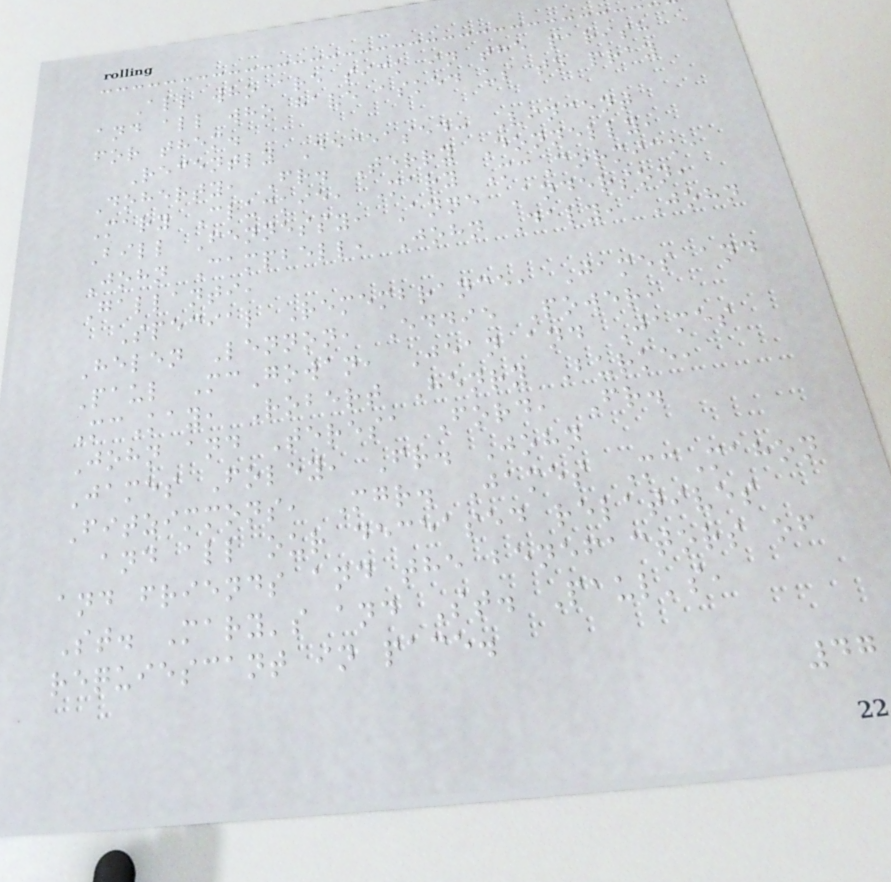All who are sick in the parish
and all who have asked us to pray
for them.
Recently Deceased: Vincent
Doherty, Fr. Terry Donnelly,
Mary Cluckie, Mary McCormick,
Bill Fennessy, Anne Anderson,
John Campbell, John Daly, John
Gallanti,
Special Remembrance, James and
Helen Lennon, Eddie Power,
Paul McGowan, Jean and James
McKay, Robert Henry Burke,
John and Teresa Ford, Fr.
James Foley, Fr. John
Fitzimmons, Mgr. James McMahon
and all our deceased relatives
and friends and the benefactors of
St. Mary's and St. Paul's,
requiescant in pace.
47
